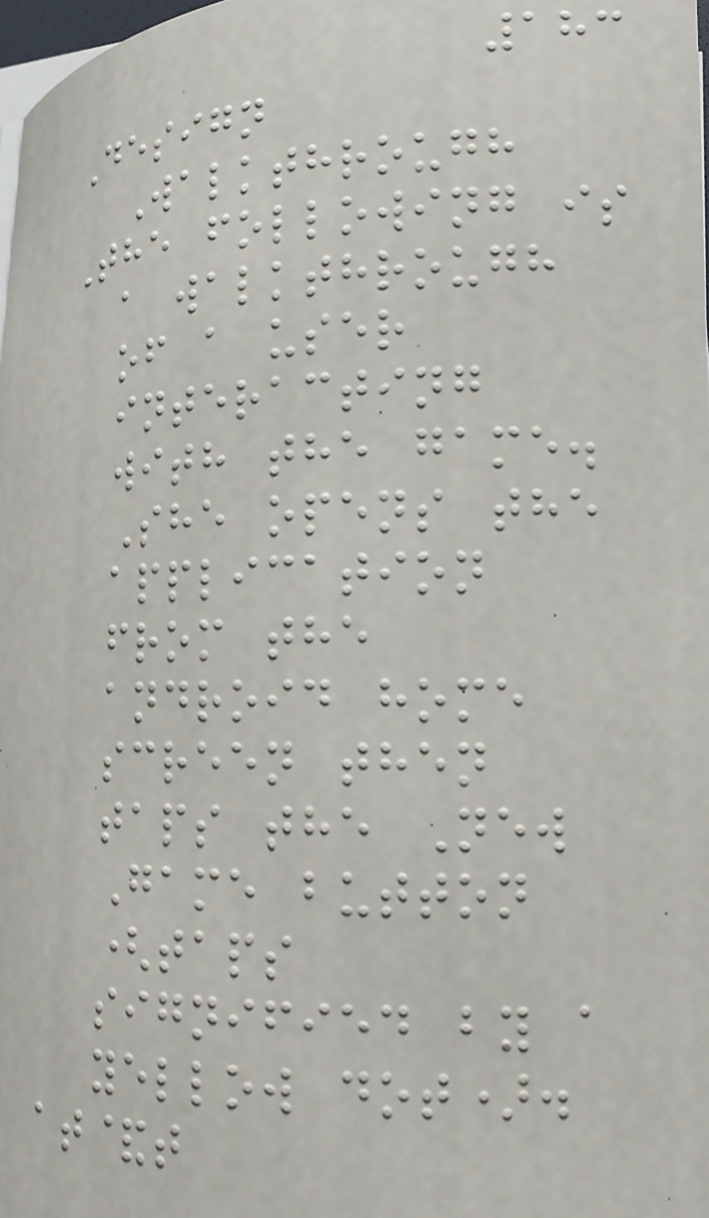183
Design
Walkthrough
The following is
a walkthrough
of a user
interacting
with the game.
She opens the
application
from the
android home
screen then
taps the New
Game button
(taps
signified by a
yellow dot).
at&t
